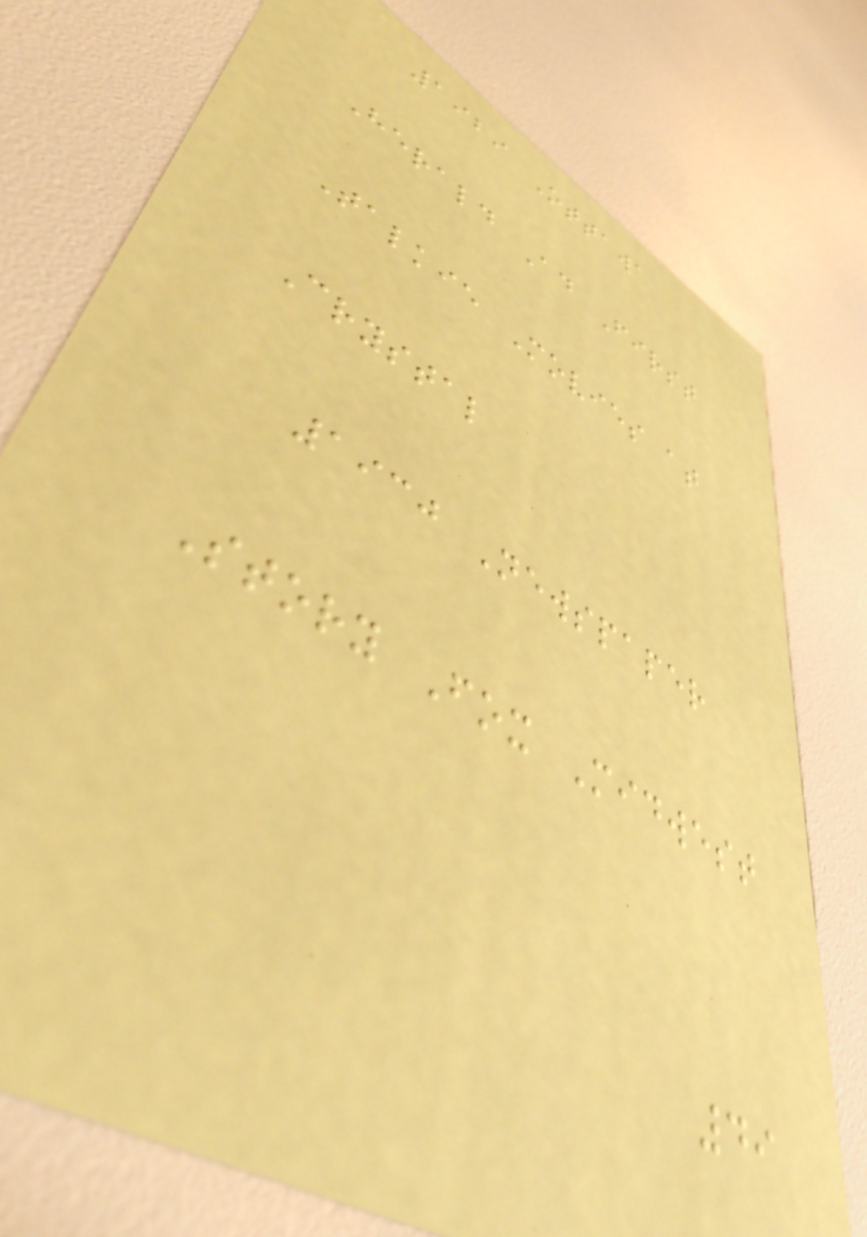1929 Ottawa
Herald Ad First
Talkie Movies at
Crystal
1930 Newspaper
Story Fox Midwest
49
